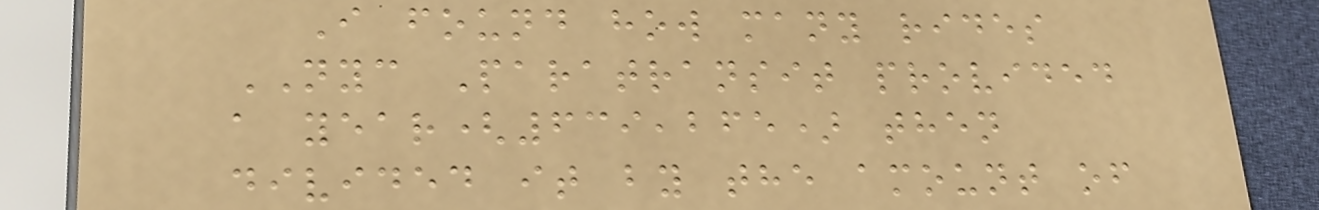I found how many rides
NYC Paratransit provided
a year(639,265) then
divided it by the amount of
